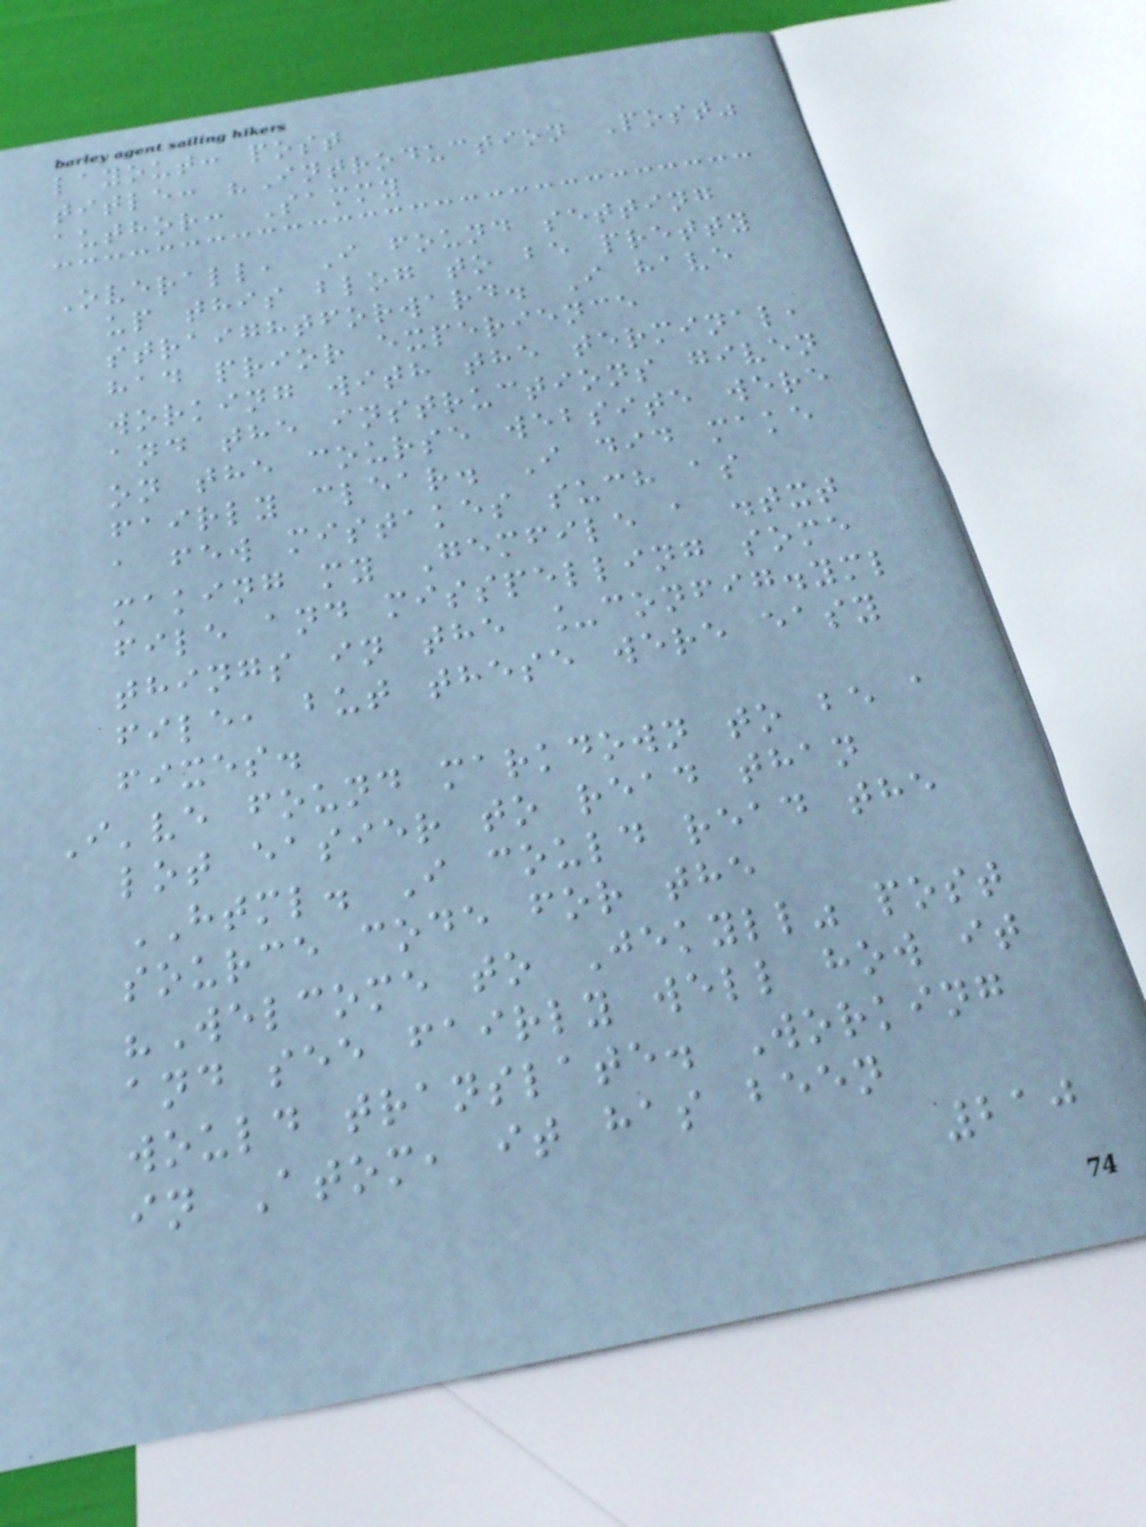layout: post
title: "Introduction Post"
author: Sammy
Overall, I found setting
up this blog to be pretty
straightforward. I have
had prior experience
working with the terminal,
and the instructions given
on the course website were
fairly clear. I did make
a few mistakes such as
making my Gemfile a .txt
file and misspelling some
things in the _config.yml
file, but these were easy
fixes.
I've found markdown to be a
lot easier to read than
HTML. I could read the
source code for the
"Welcome to Jekyll" post
and see fairly well how it
would translate. Working
in Atom, it has been
210
